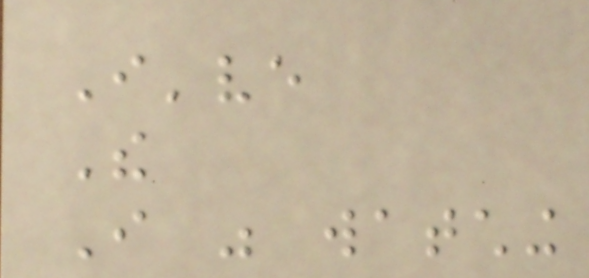I've
The
I was watching
